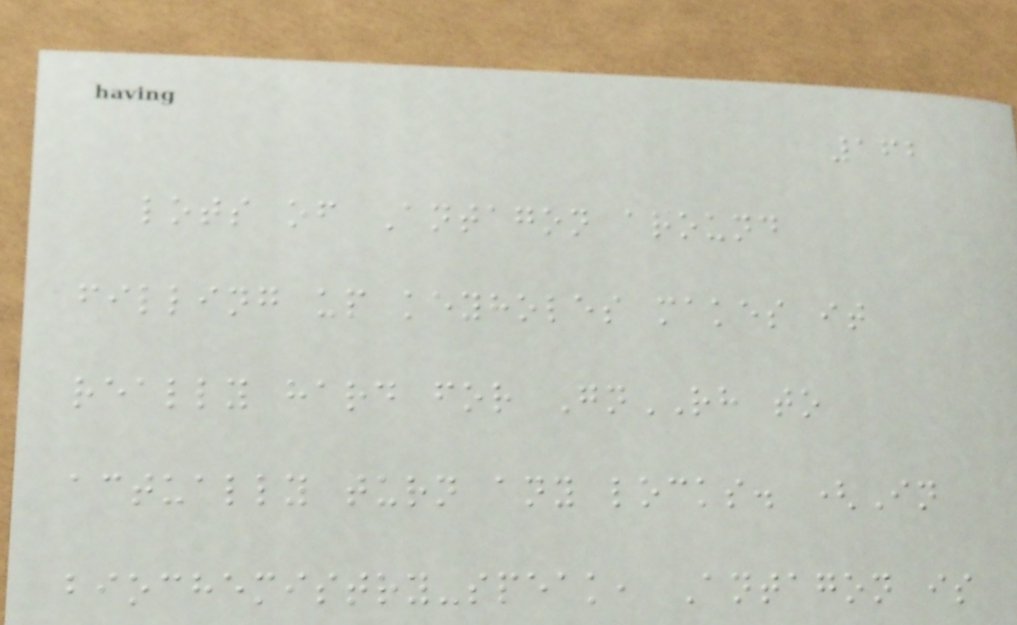162
lots of Antagon around
filling up keyholes makes it
really hard for GnRH to
actually turn any locks. (In
biochemistry-speak, Antagon is
